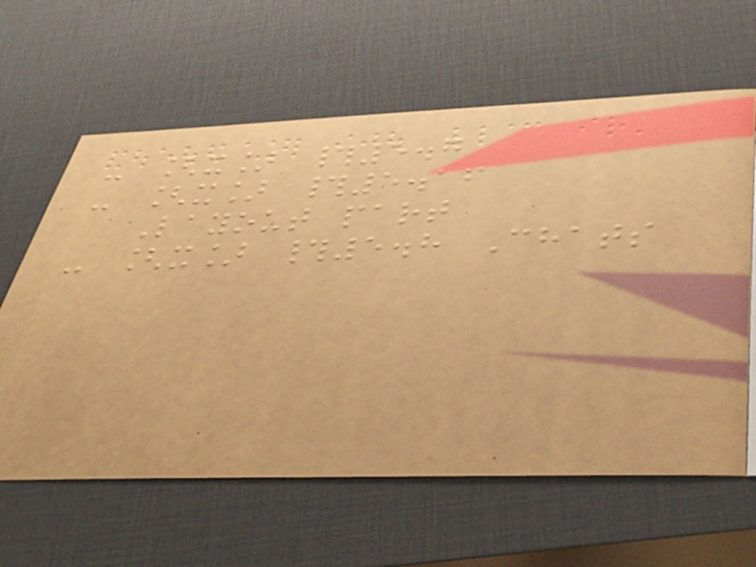- [x] #5.7
- [x] #5.16
Layout part
- [x] #5.8 Chats
